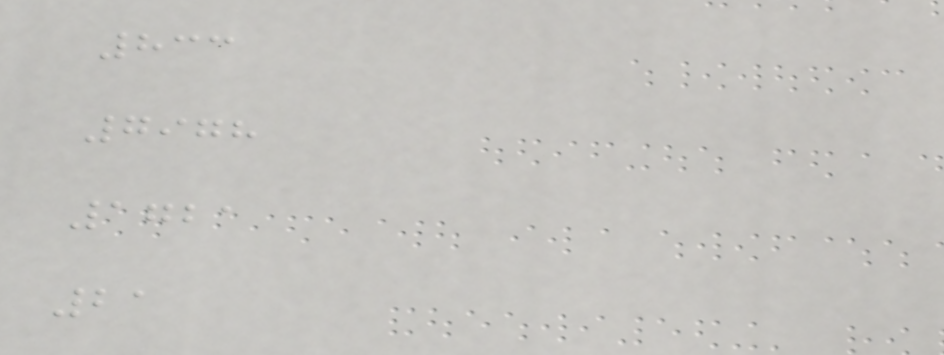833
7978
1721
21
